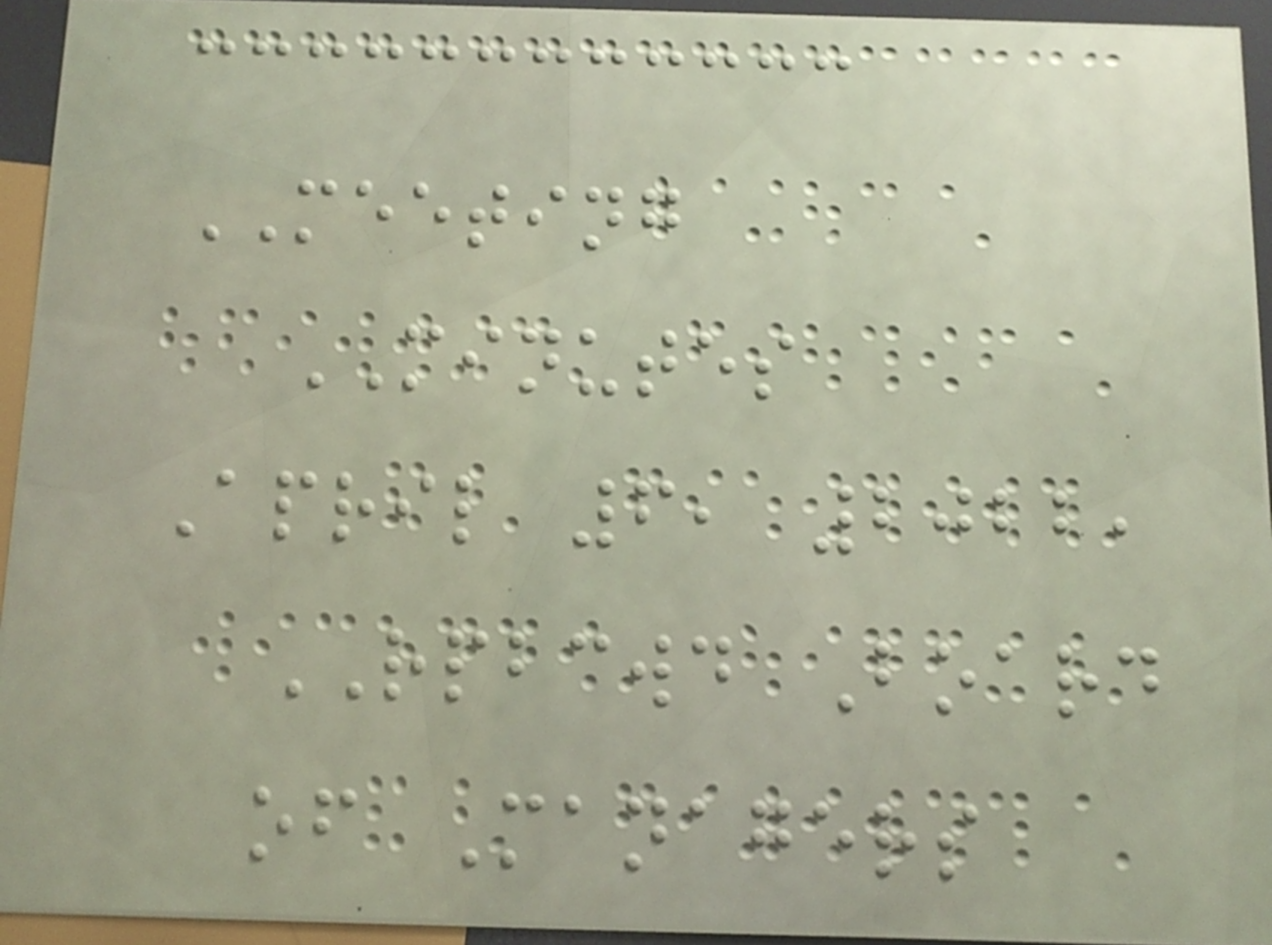MEETING
MINUTES
April 6, 2022,
RPBCWD Board
of Managers
